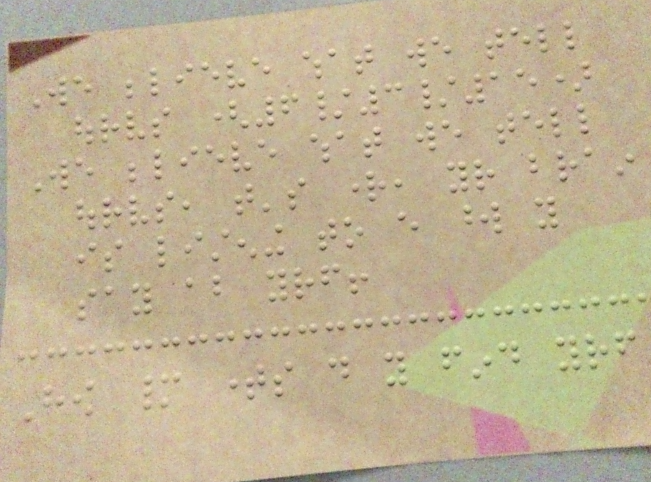We believe what we tell
ourselves (6/3/15)
We believe what we tell
ourselves, that's right, your brain
is listening to every word you
say about yourself!
How many times do you find yourself
